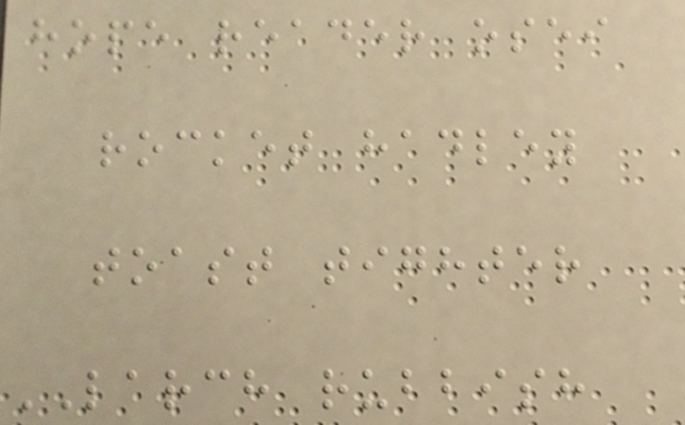hope reader osei
rocket hadley
toast tighter
LARCH rubbish
